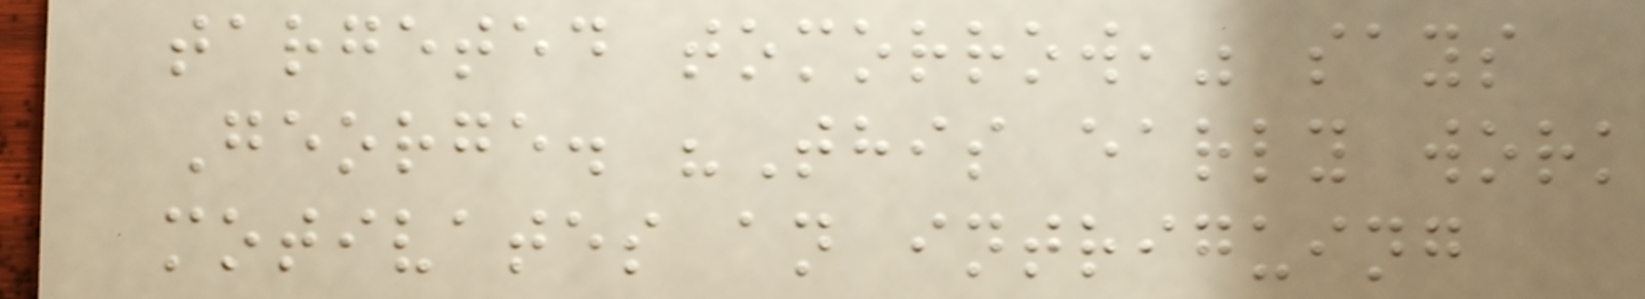targeted tomorrow," says
George. "This early work
motivates an intriguing
